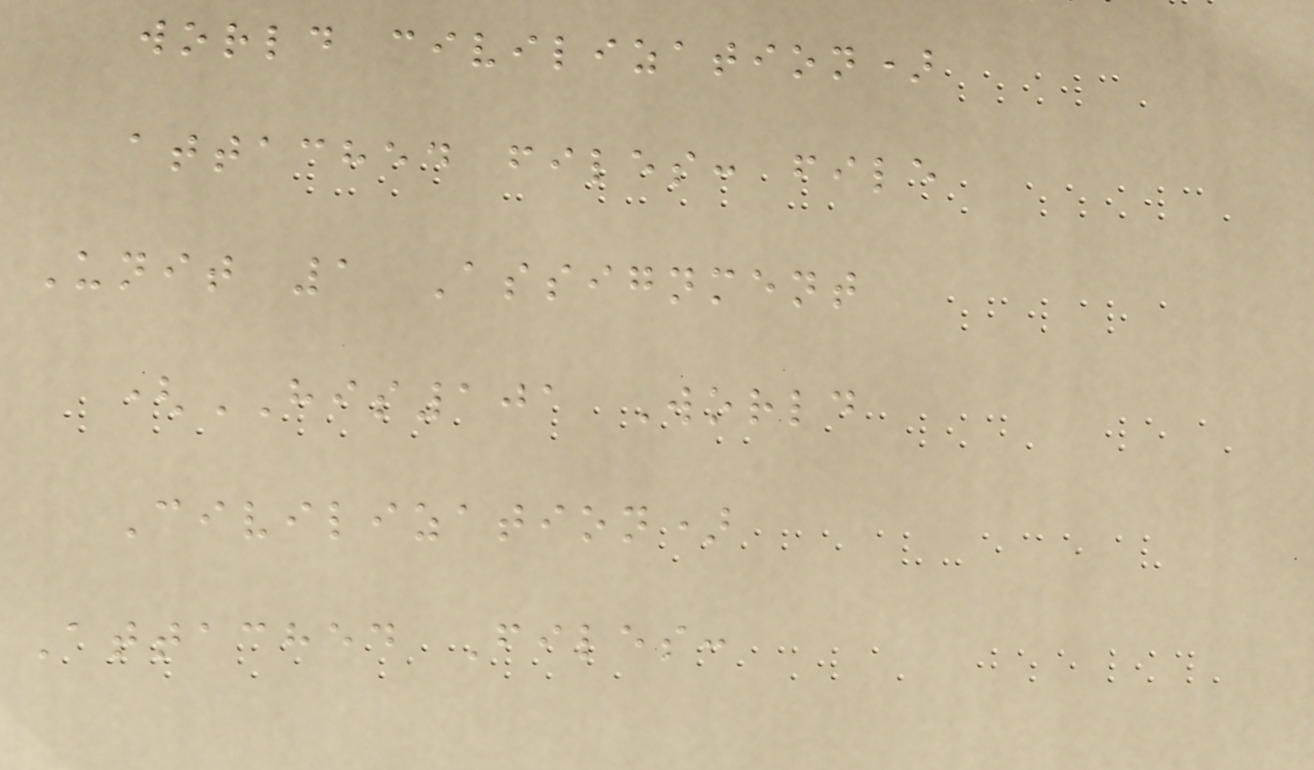world civilization)
attached files: file
Unit 1 Assignment
(HIS101 World
Civilization)
Attached Files:
